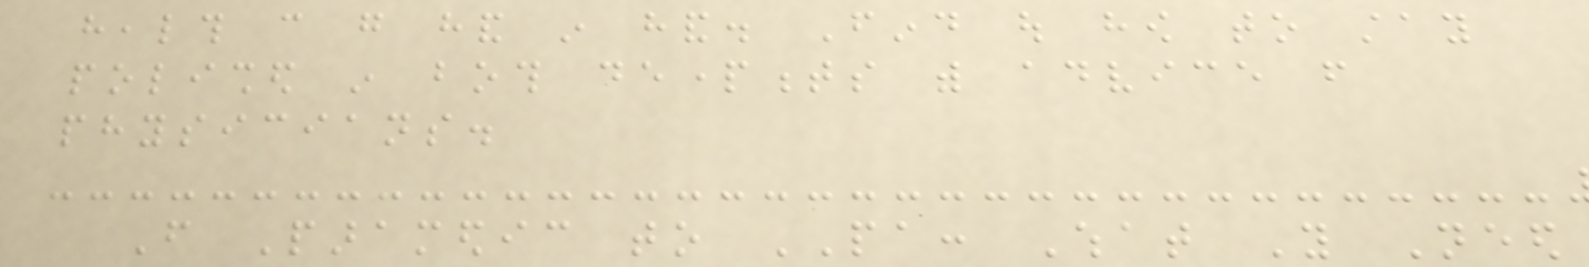health can go hand in hand. Find out how to stay
polished in both departments with advice from
physicians.
From Paramedic to PA: What You Need
